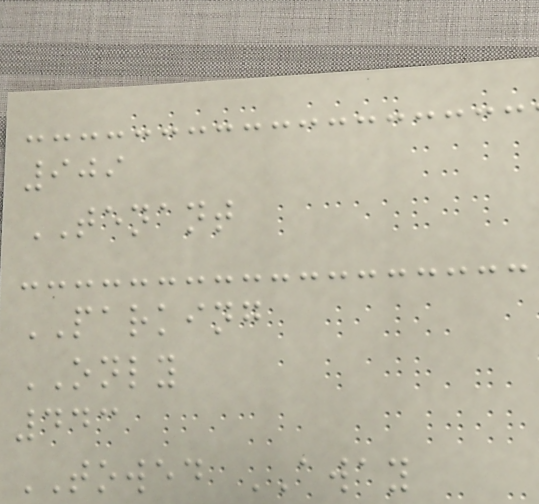909
TENANT
PARKING
ONLY
443
TOWED AWAY
